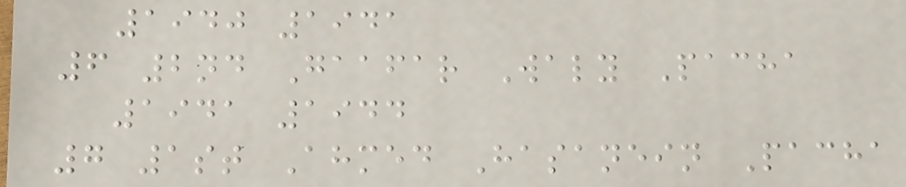1940 1941
6 2nd Gaafar Waly Pacha
1941 1944
7 1st Ahmed Hasanein Pacha
